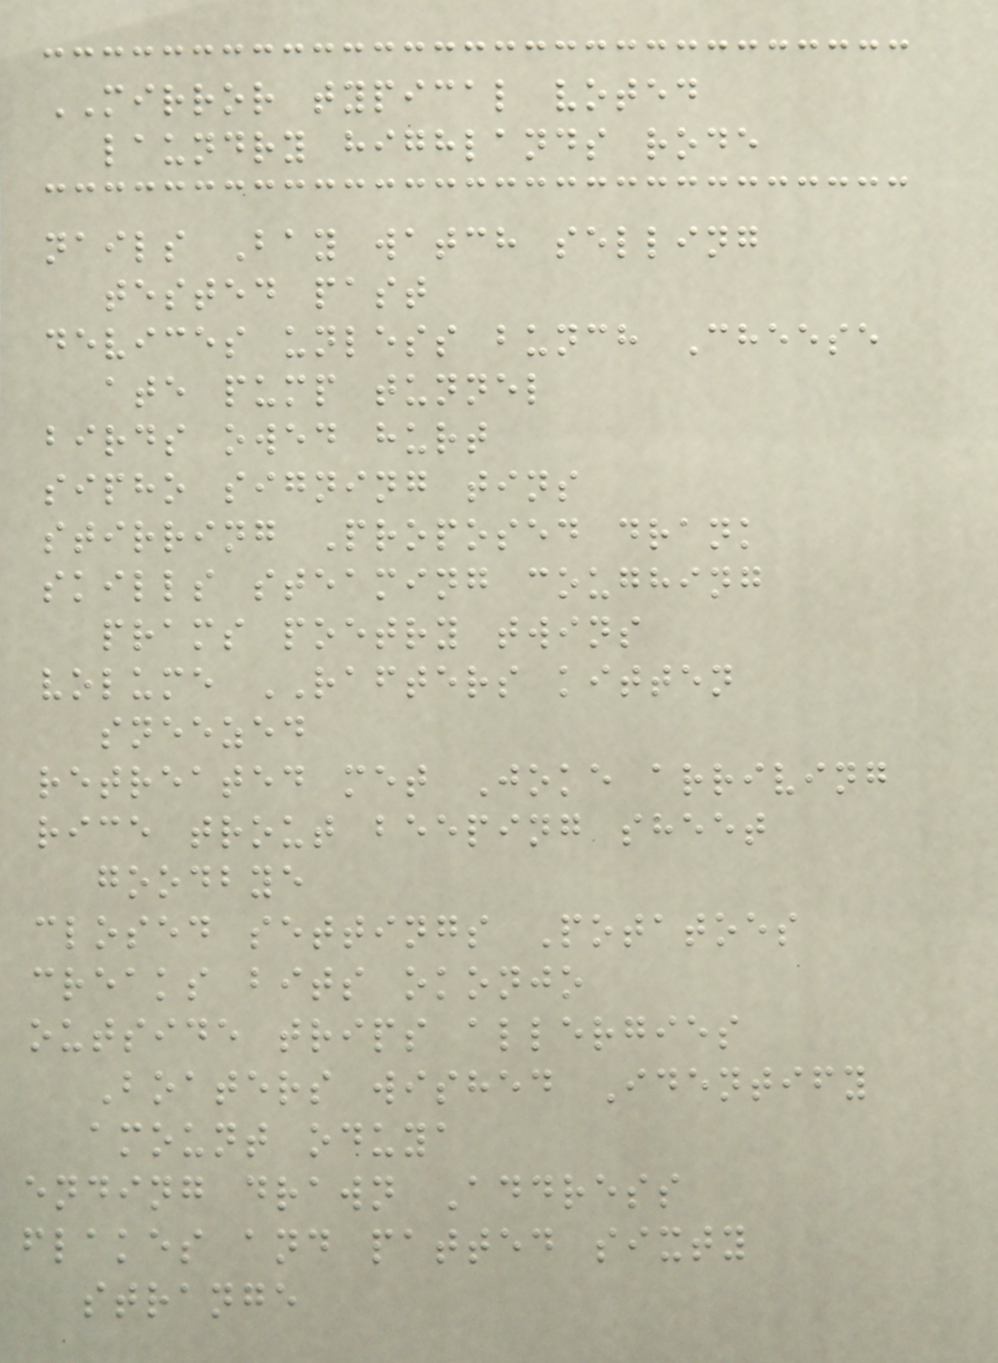MIRROR typical voted
laundry highlands rode
nails Bay watch selling
tested past
devices unless bunch Cheese
ate pump tunnel
birds owed hurt
sipho signing tins
stirring Proposed drank
skills steaming coughing
prams poetry twins
volume RAFTERS kitten
sneezed
retreated met Joke arriving
rice trout beeping sheet
goodbye
closed settings Potatoes
creaks bits okonjo
outside trips allergies
Boaters wished Identify
amount oduya
ending drawn Address
flakes and patted sixty
strange
